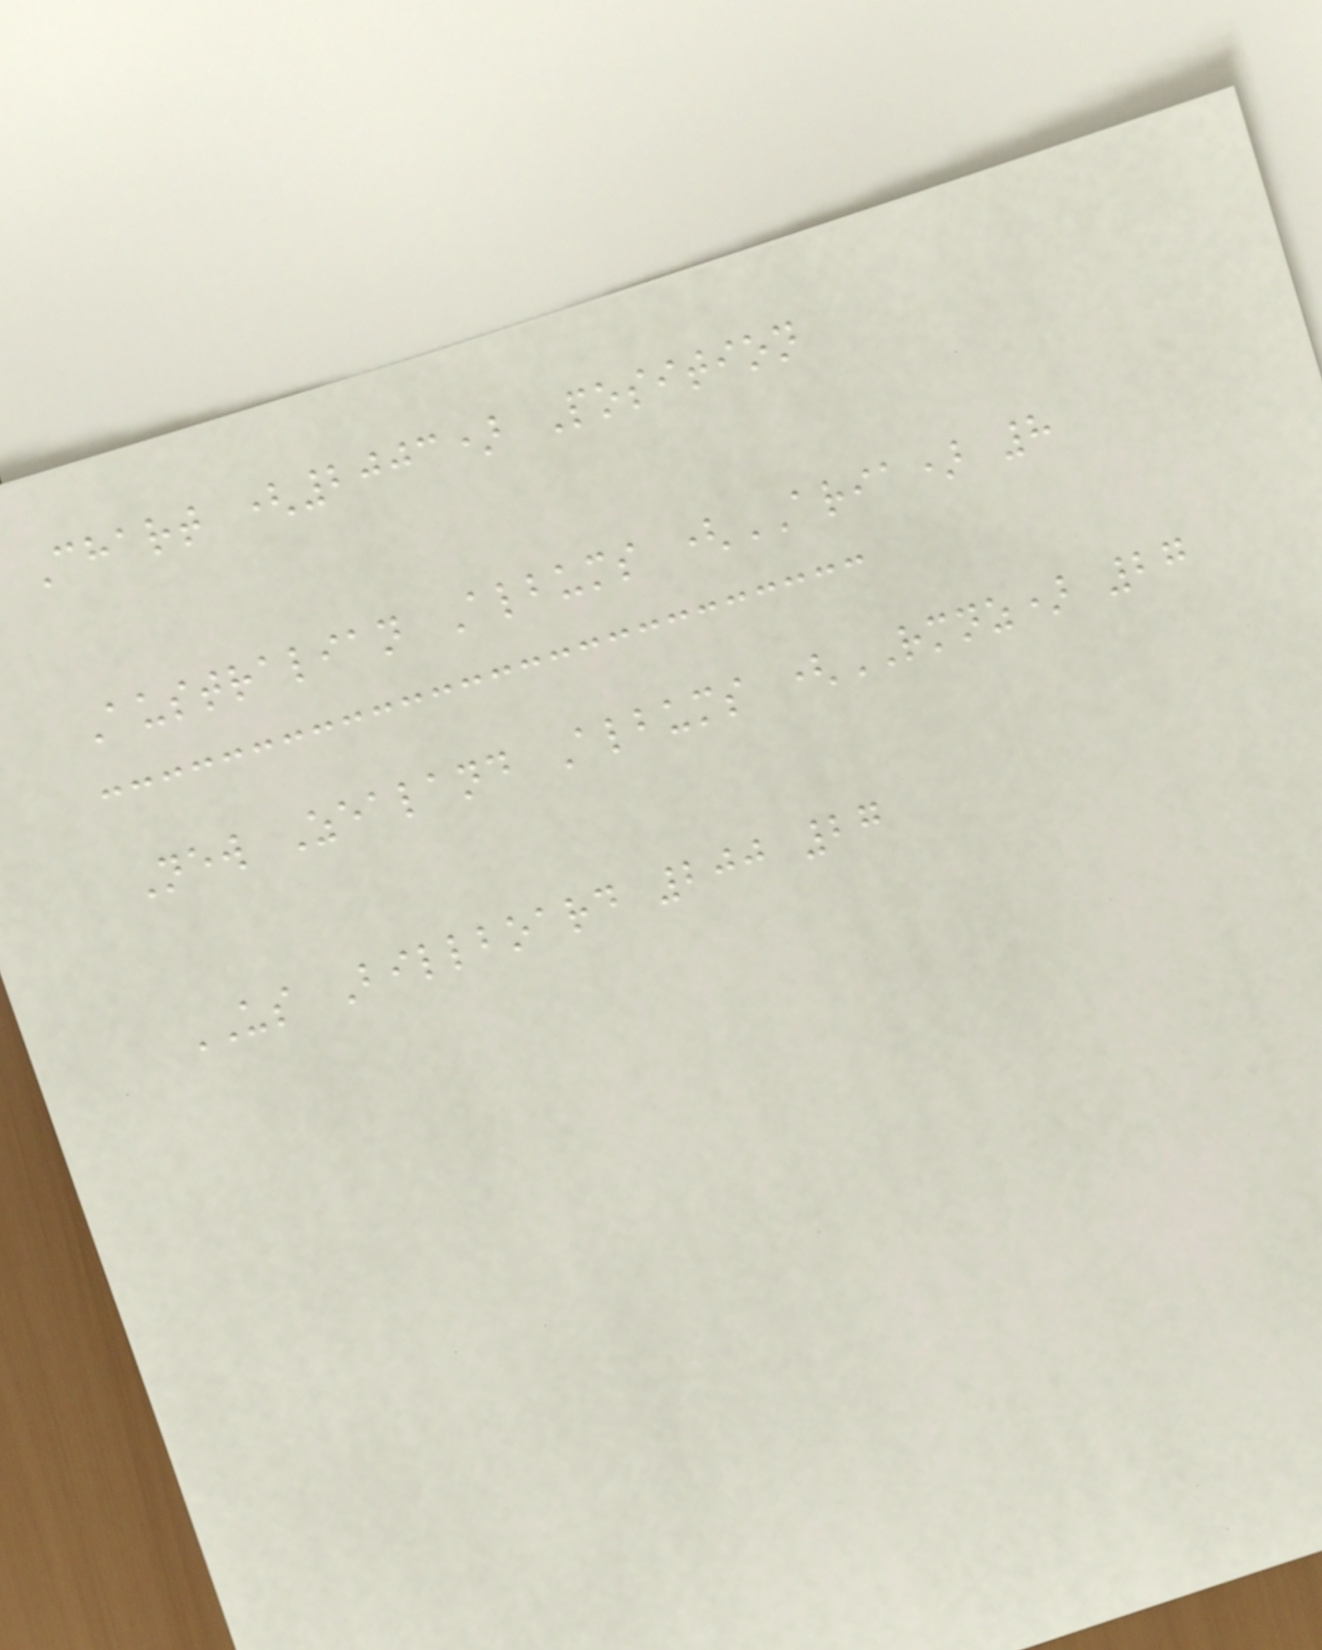Chart (2003) Position
Australian Albums (ARIA) 8
New Zealand Albums (RMNZ) 27
US Billboard 200 27
